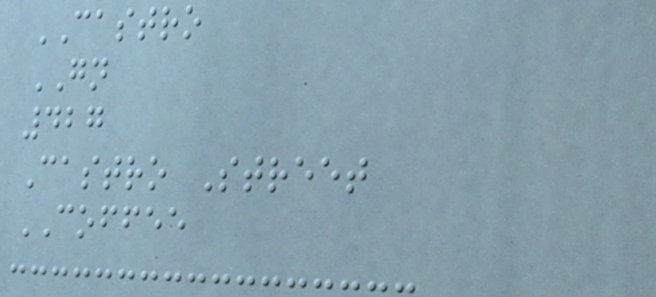CASTRO
GN
427
Castro Street
COFFEE
